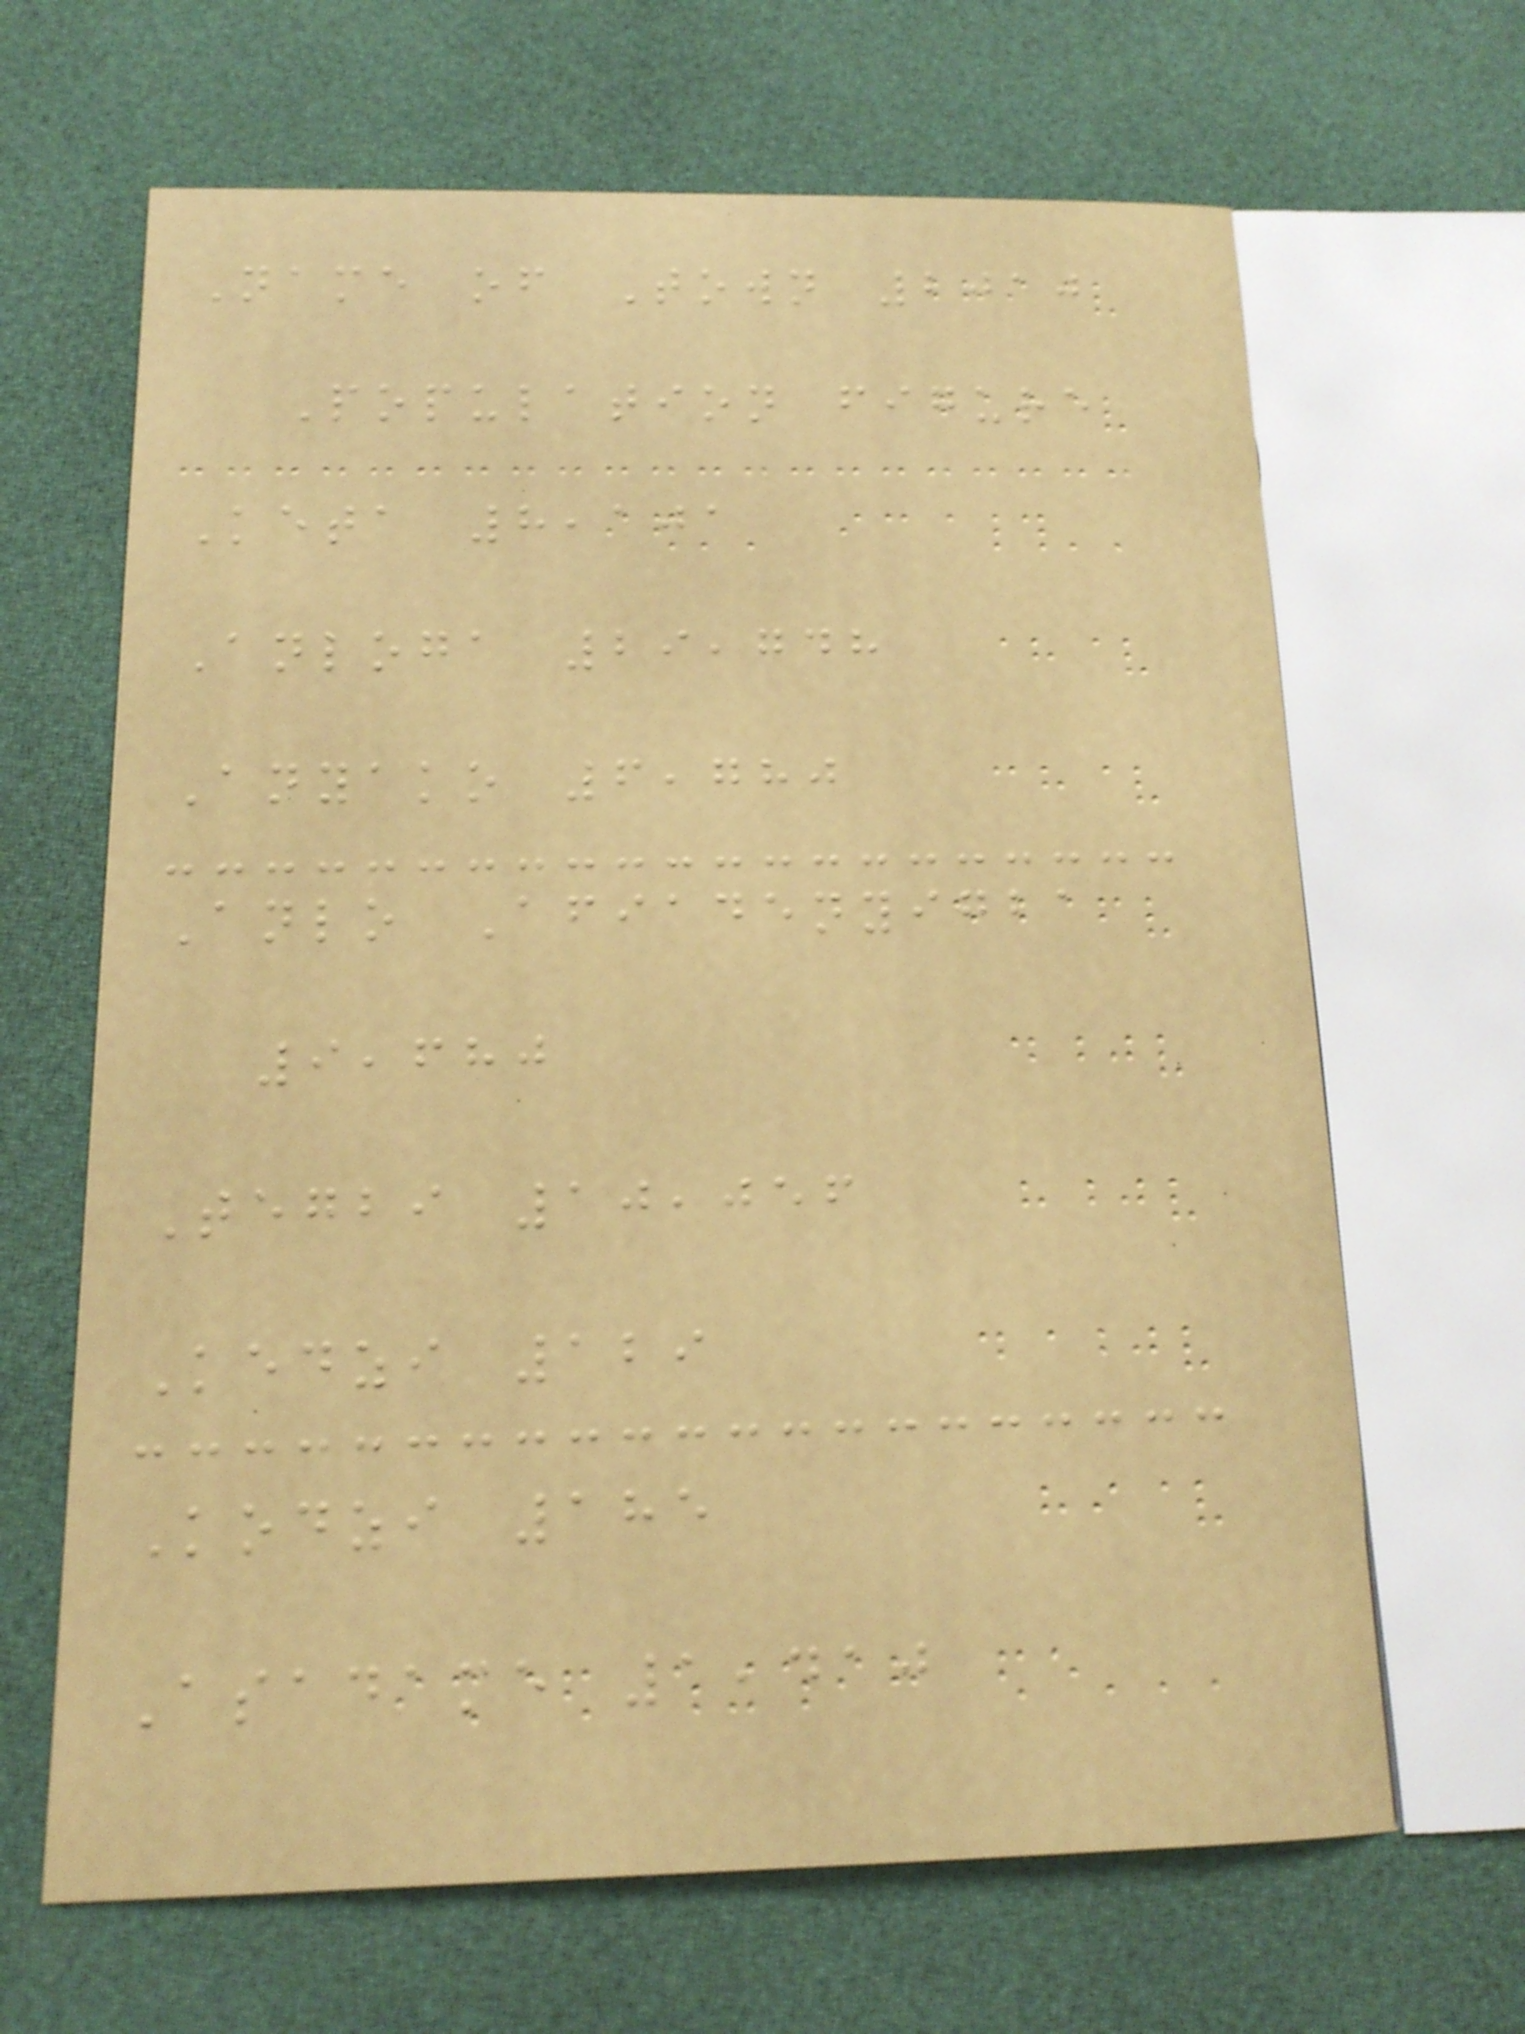Name of Town 2010
Population figure
Keta 8,101
Anloga 29,748
Anyako 6,780
Anlo Afiadenyigba
9,680
Tegbi 10,056
Kedzi 129
Kodzi 185
Asadame 1,410
